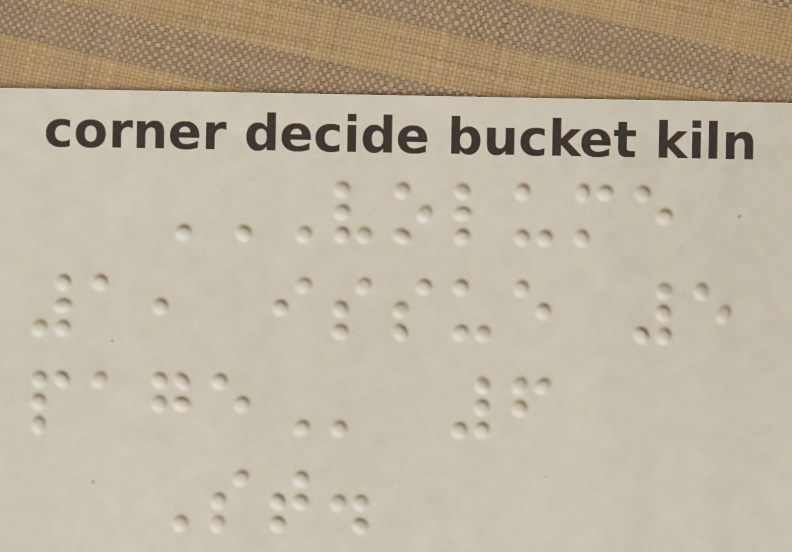VOLUME
1, ISSUE 5
PAGE 6
St.
